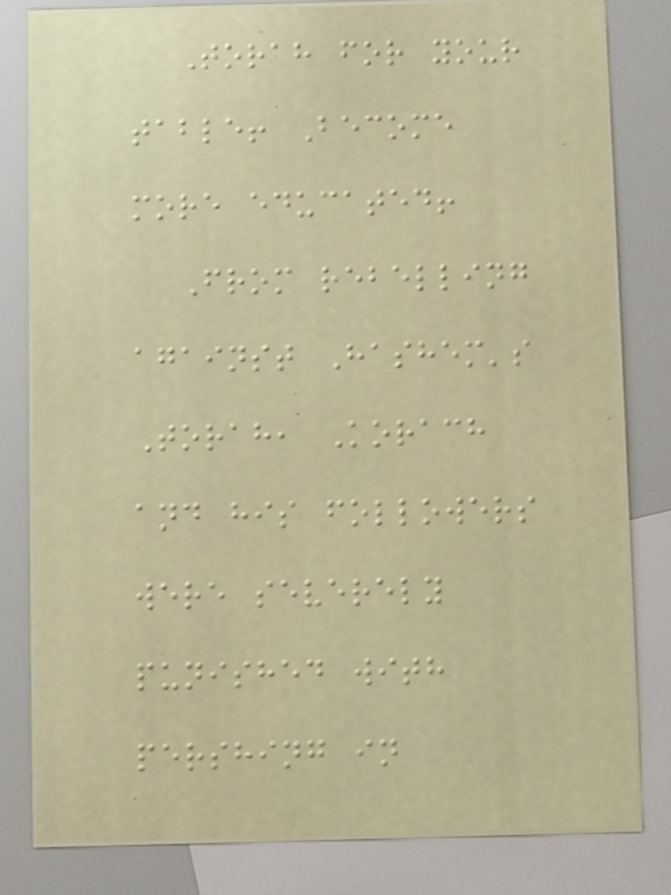Torah for your
table! Become
more educated!
From rebelling
against Hashem's
Torah, Korach
and his followers
were severely
punished with
pershing in
